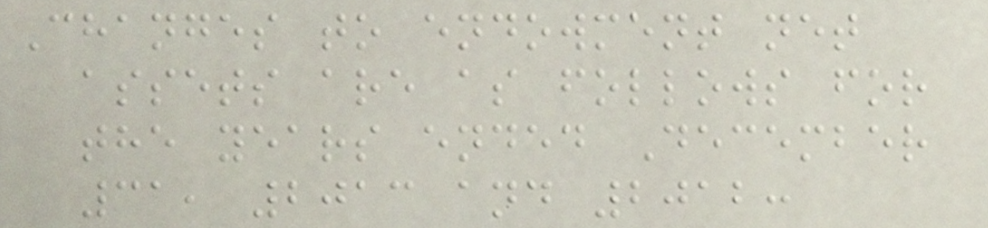Changes to endowment net
assets are as follows for
the years ended December
31, 2013 and 2012:
